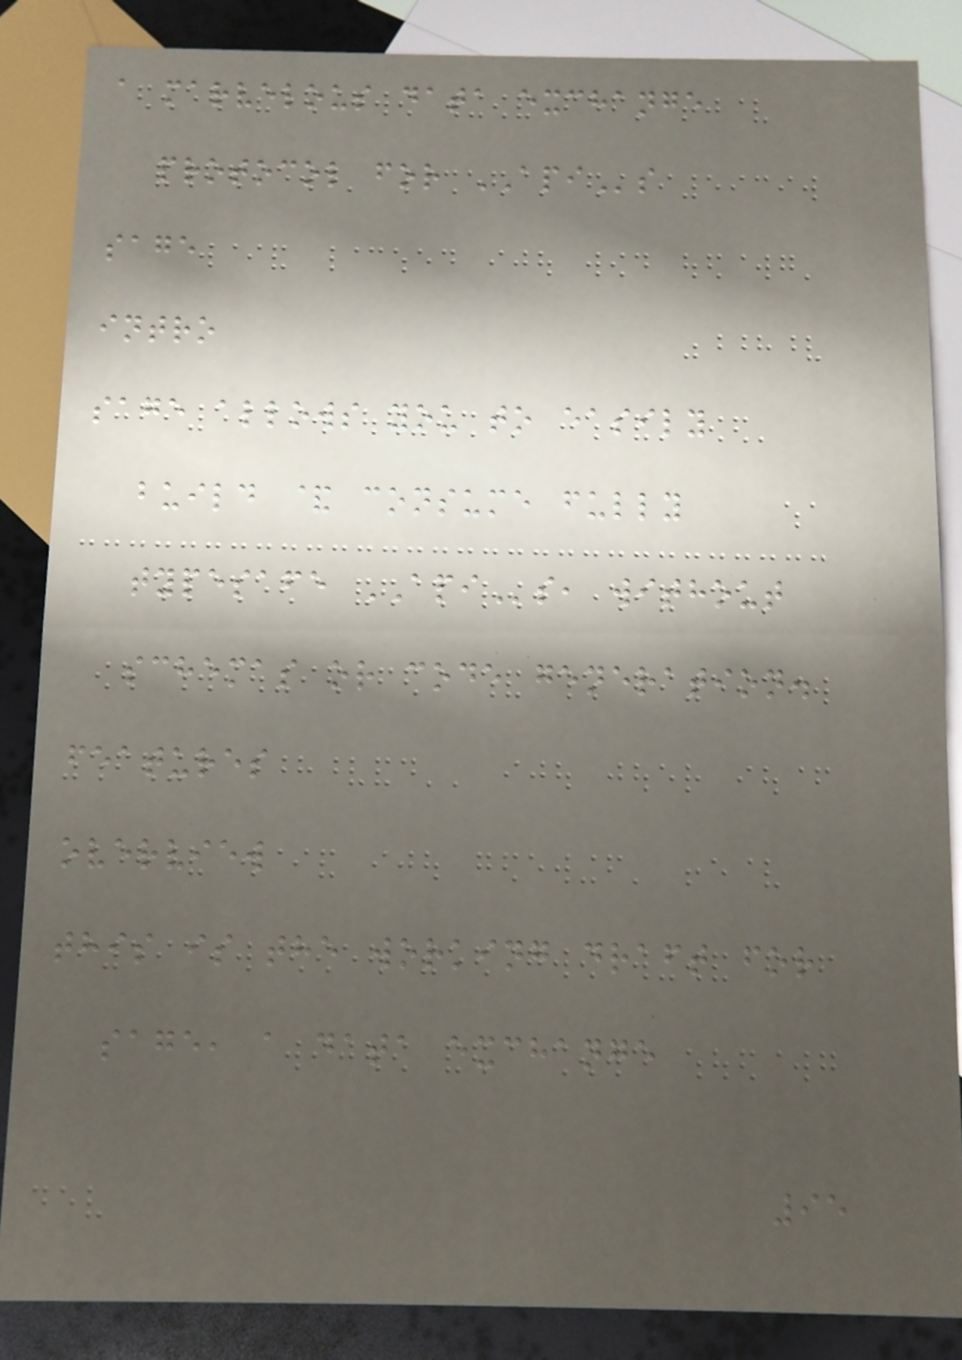a marvelous data exchange
protocol for APIs
sage
intro
sage allows you to easily
build & consume fully
typesafe APIs, without
schemas or code generation.
features
overview
this is the working draft for
sage, a data exchange
95
